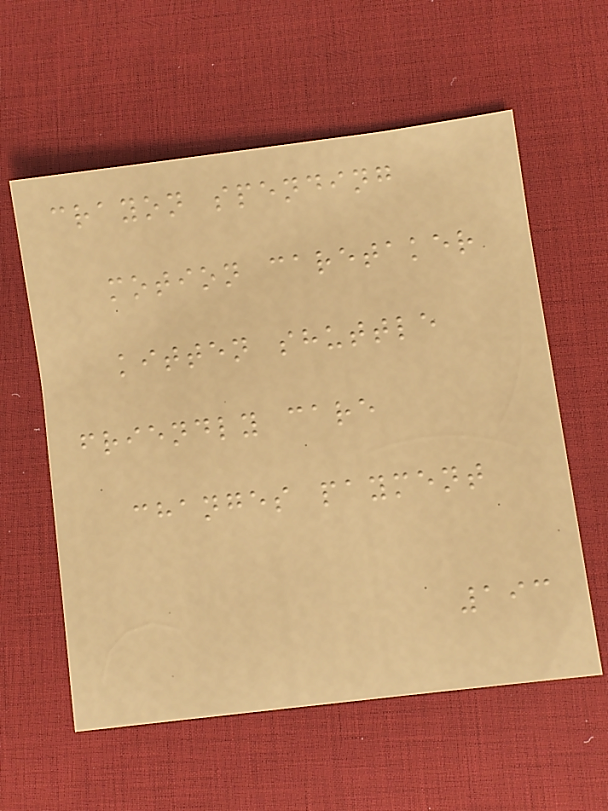crayon spending
motion caretaker
kitten shuttle
friendly care
changes payment
193
